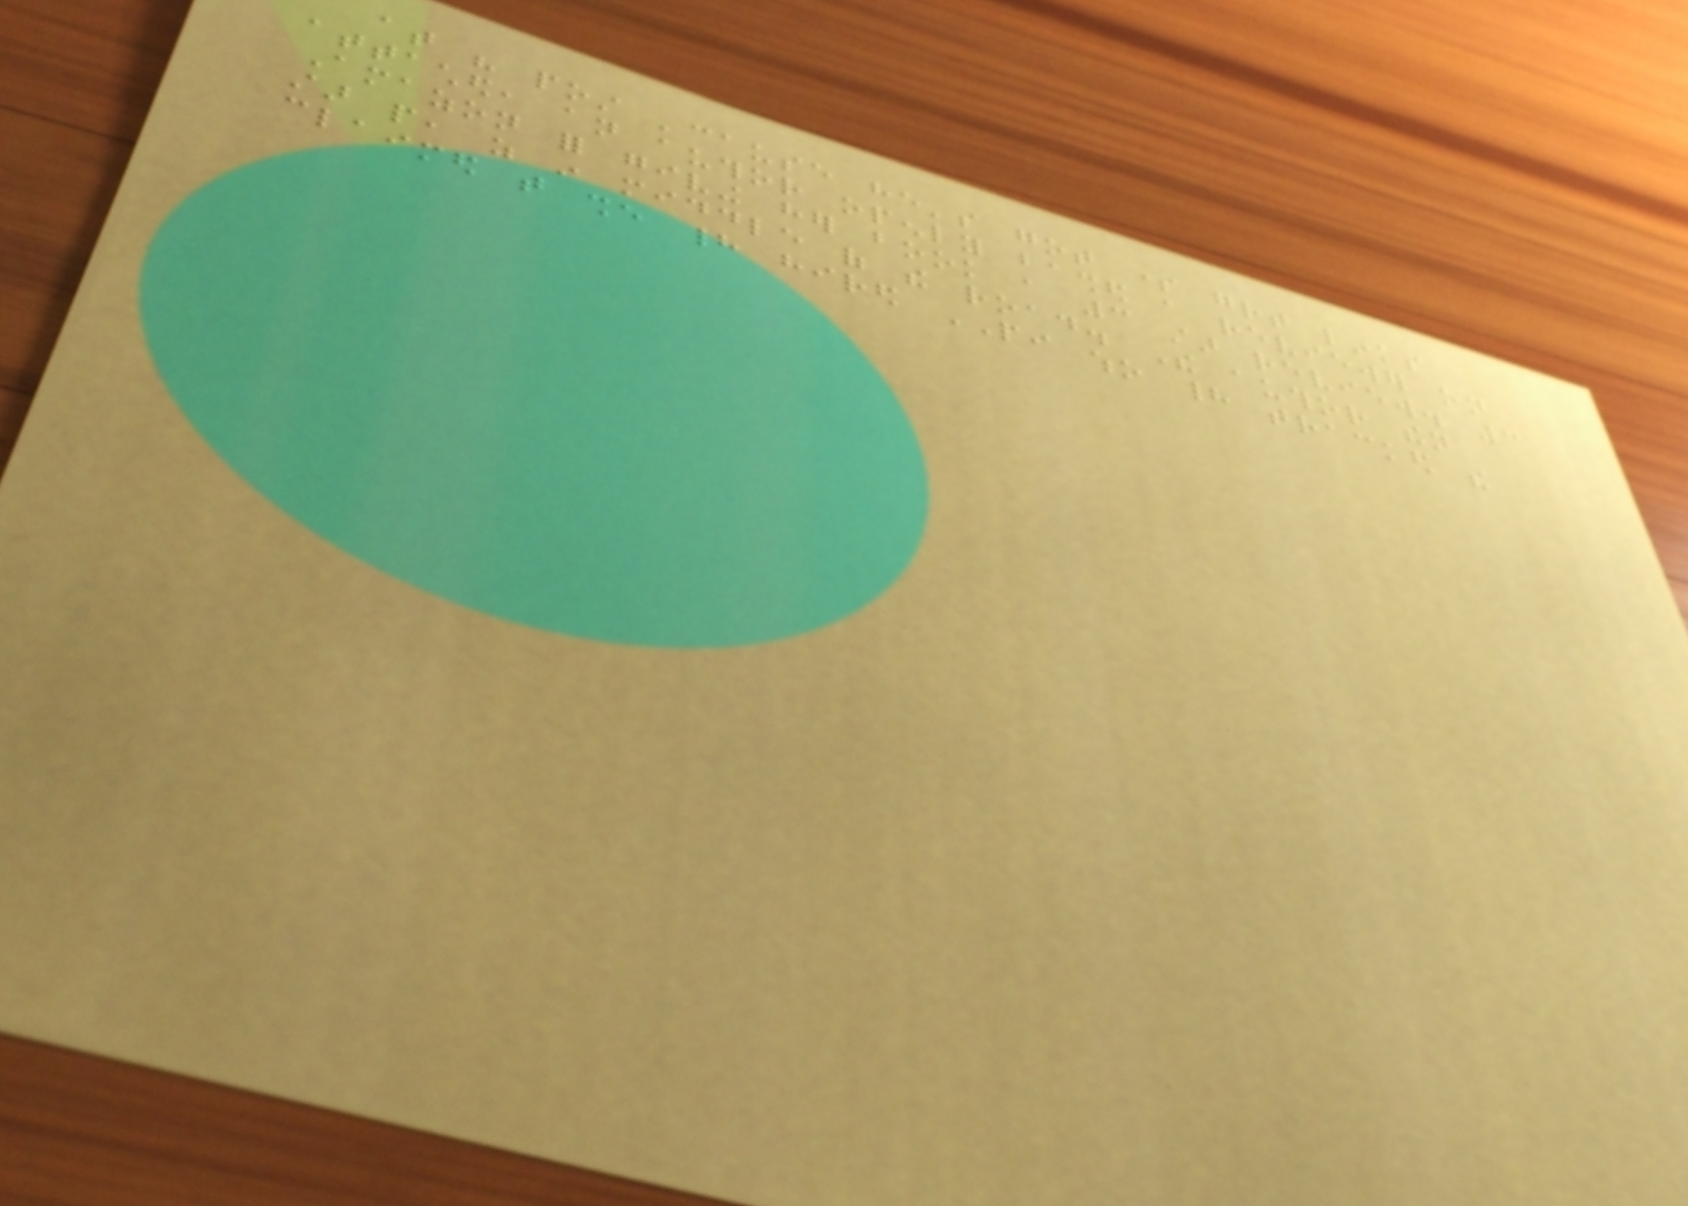at his post 'cause he's got some great links
attached, an author openly bashed a reviewer on
Amazon for giving her book a 3 star review. 3
star people, as in middle of the road. The author then
claimed that she had hired PI who had tracked the
